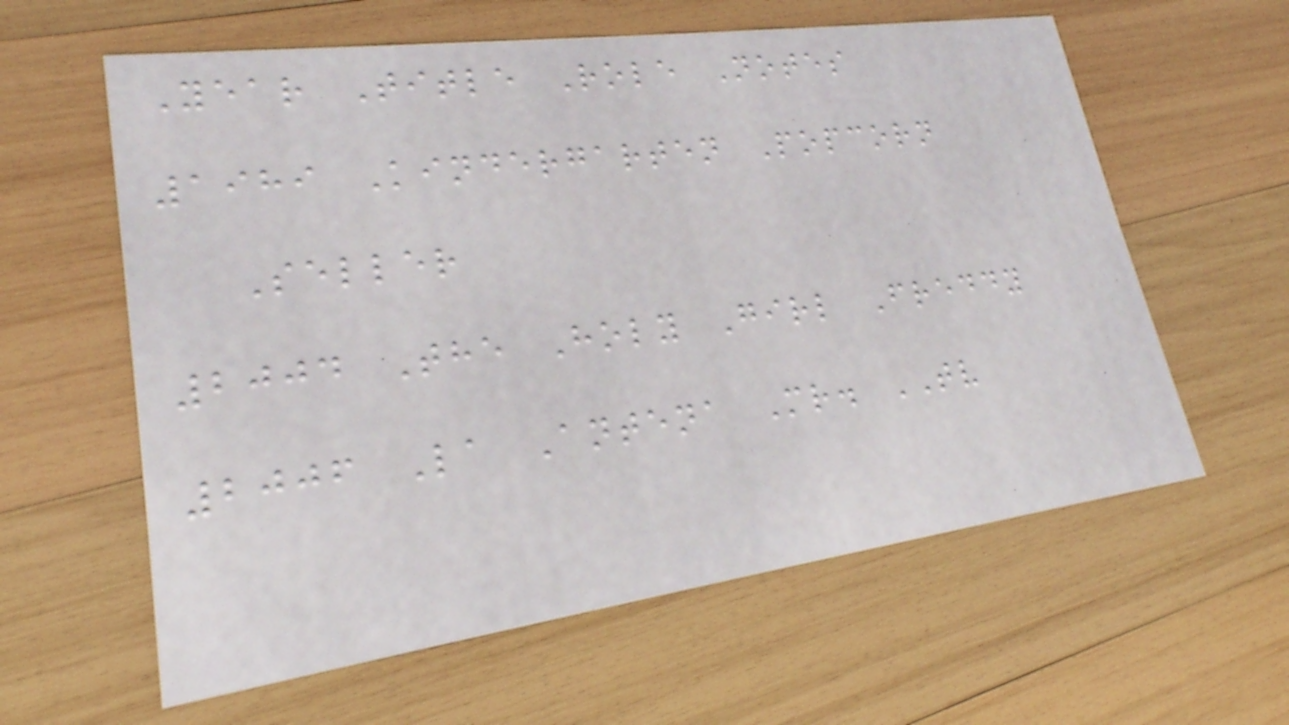Year Title Role Notes
1989 Kindergarten Popcorn
Seller
2004 The Holy Girl Freddy
2006 La Antena Mr. TV
